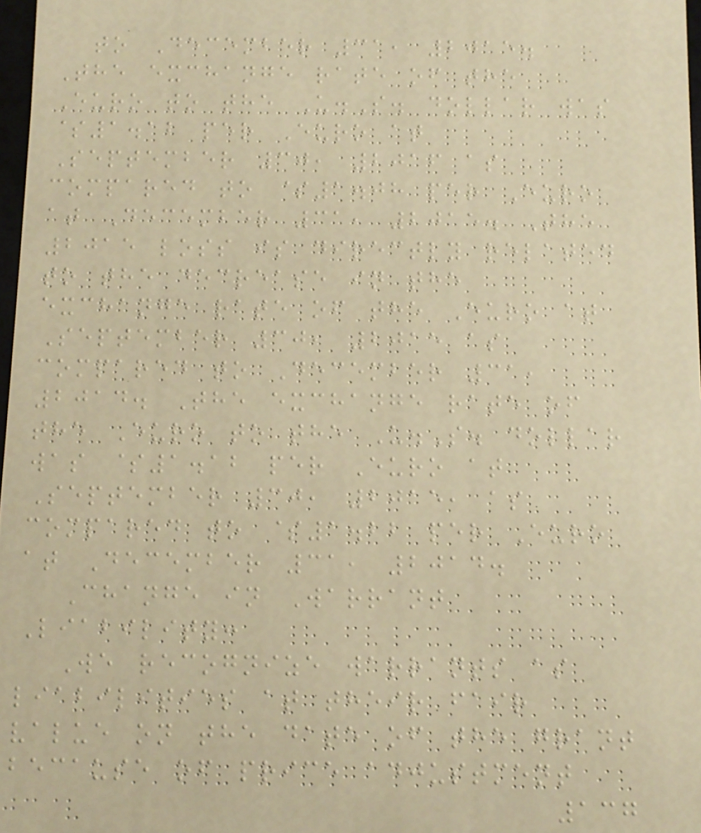to December 31, 2015.
The exchange rate of the
Euro to the U.S. dollar was
$1.12 per Euro at
September 30, 2016 as
compared to $1.08 per Euro
at December 31, 2015. The
2015 loss is directly related
to the decrease in the
exchange rate of the Euro at
September 30, 2015 as
compared to December 31,
2014. The exchange rate of
the Euro to the U.S. dollar
was $1.12 per Euro at
September 30, 2015, as
compared to $1.22 per Euro
at December 31, 2014.
Change in Warrant
Liability:
We recognize warrants as
liabilities at their fair
value on the date of the grant
because of price adjustment
137
